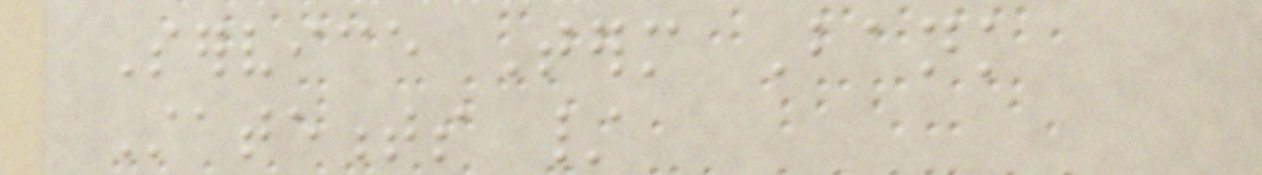Service Term Bank
Statements /
